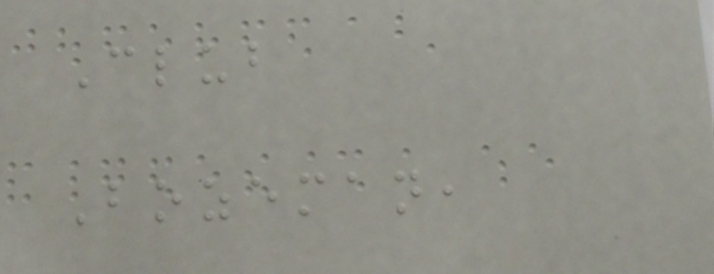Club
Bozeman,
